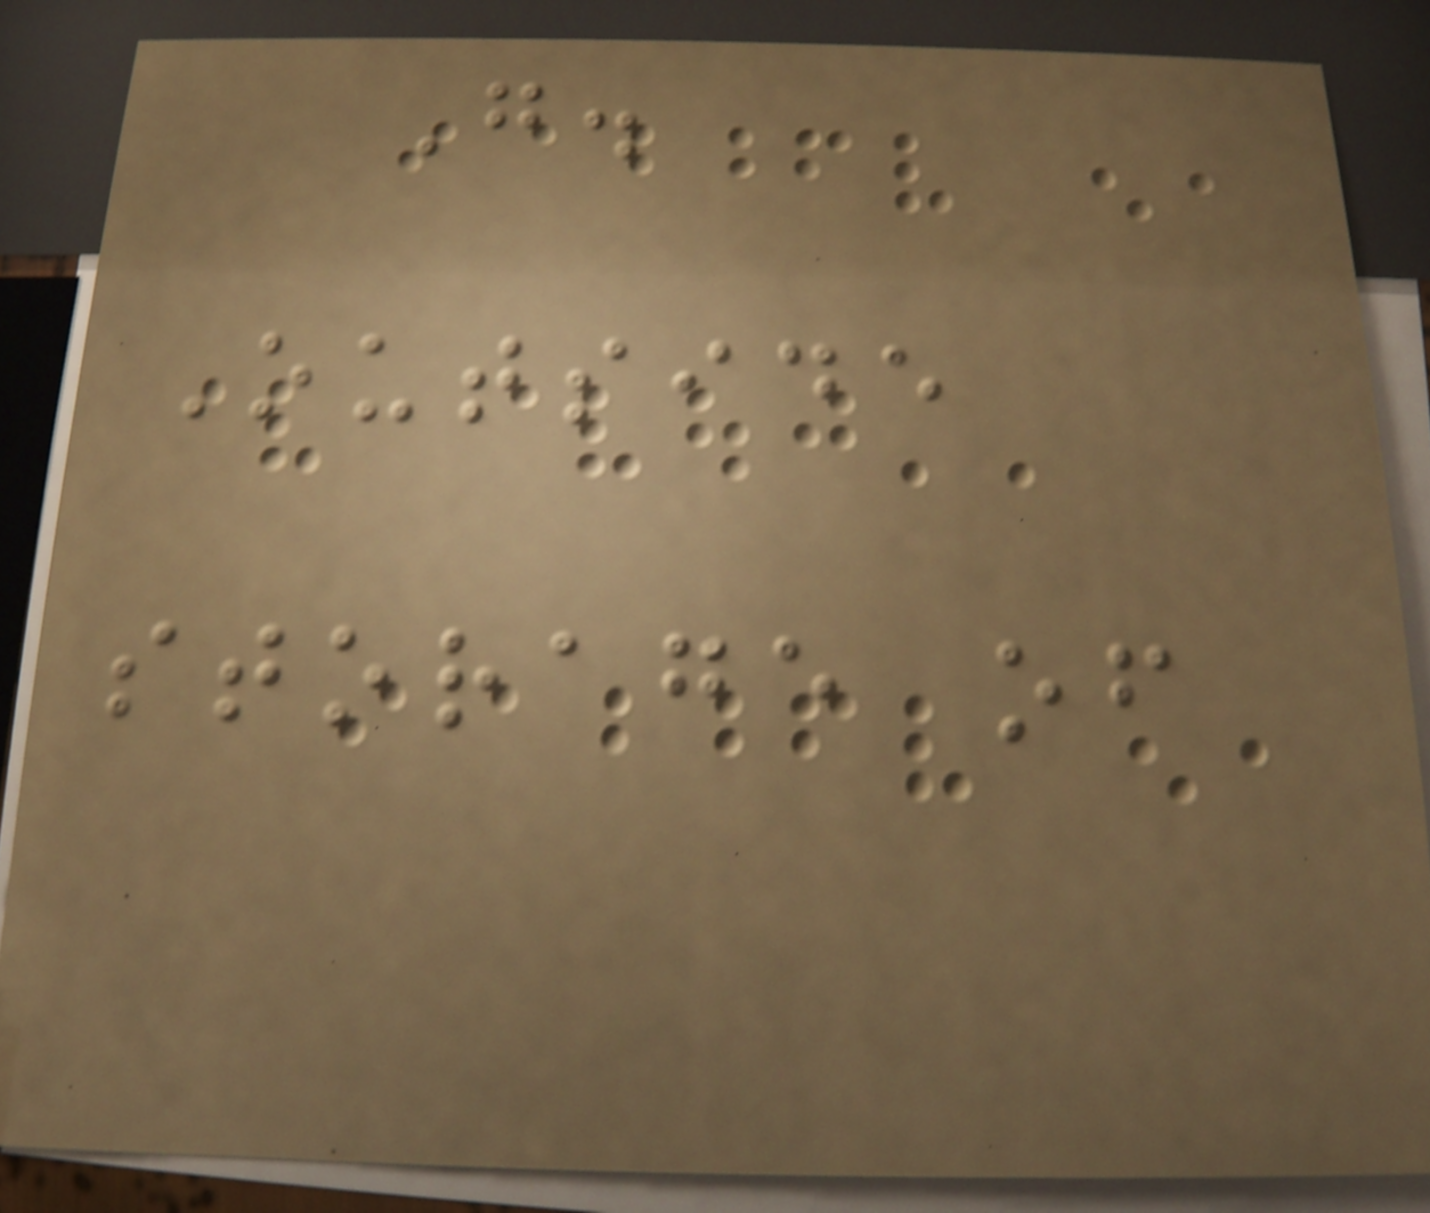G.
Outside
storage of
